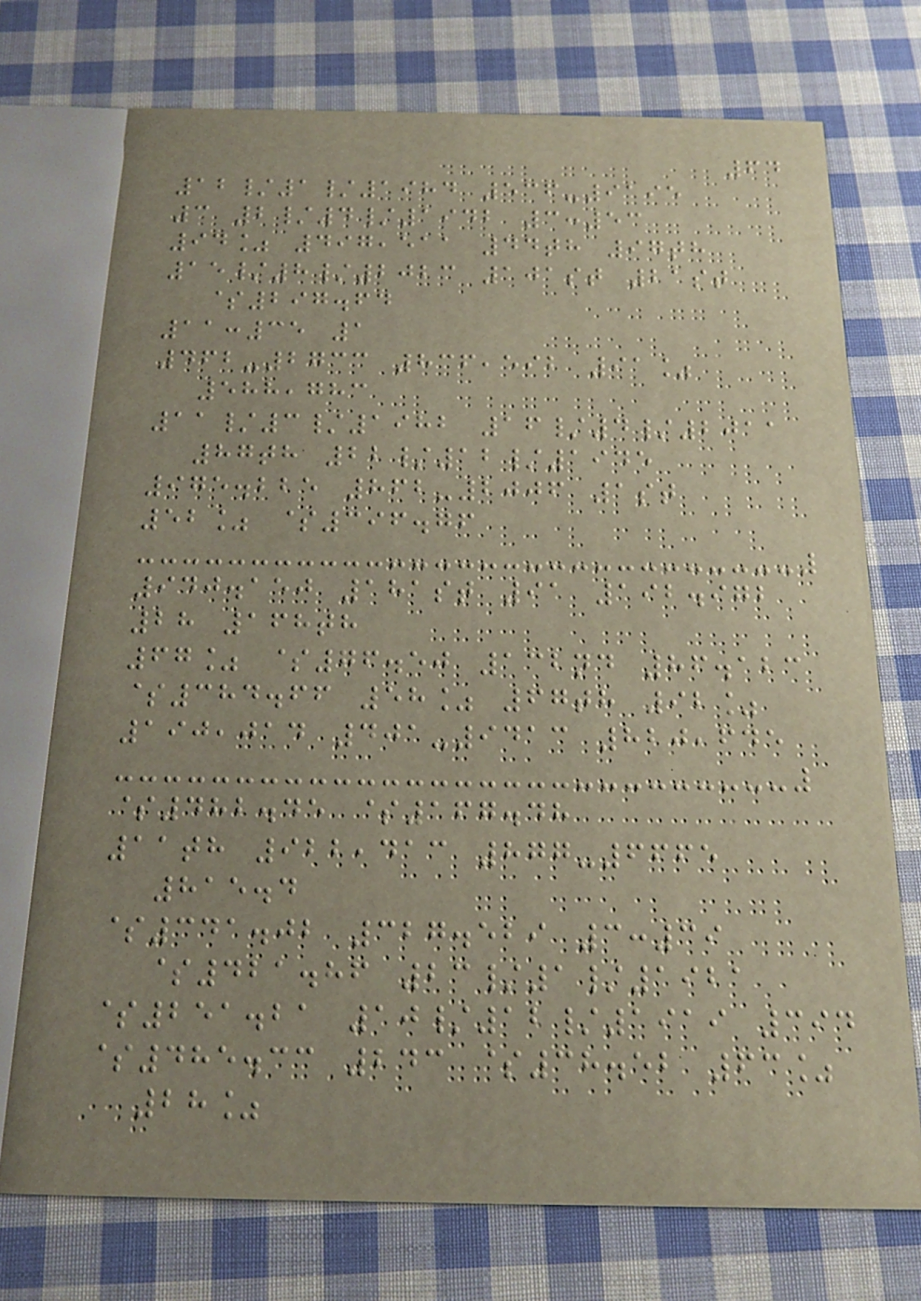64
12/1/1984 536-9195
3 2/4/1942 3:53
94% 497,511 44th 97th
15/8/2023 101st 21st
$297.64
11:35 1
462-2733 836,592 91%
588,783
11/3/1982 16/4/2011
87th 22/12/1945
975.225 862-2006 1st
52% $396.76
940.150 181st 91 192.972
28 168th
67% $76.50 132nd 86.123
$384.66 58% 67th 92%
190,014 401-9413 820,645
$482.45 $167.48
11th 922,413 877-6665
815.4
$341.02 327.529 3:39
$421.86 23/1/1921
$251.21 10/12/1919 394
$485.33 243 $38.52 63%
28%
